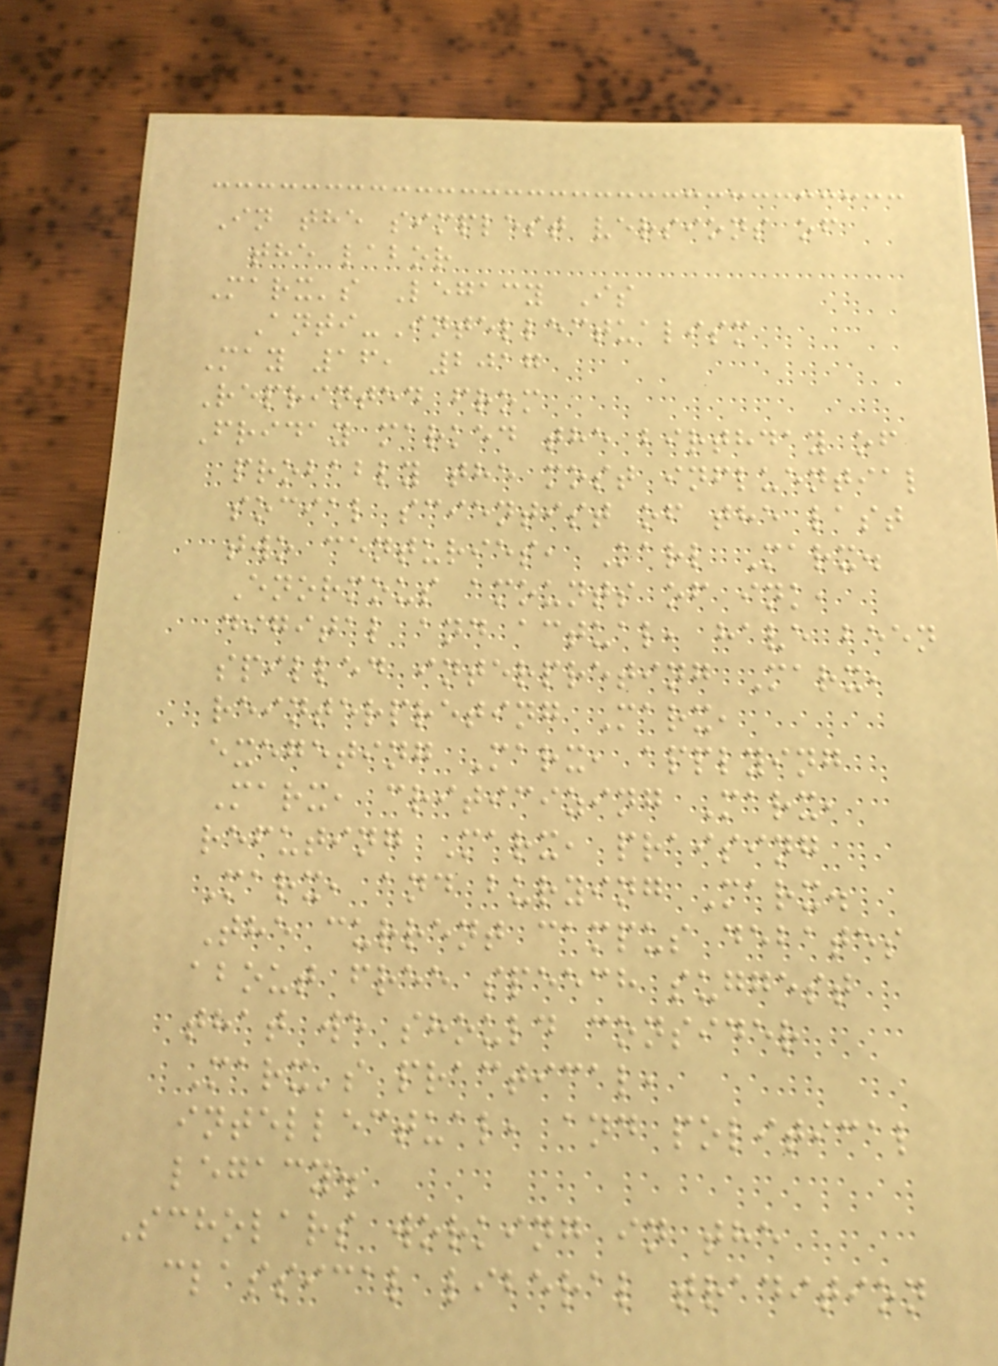In the simplest versions of
the labor
Marx's Legacy Is
Anti-Intellectualism
May 16, 2017
Reprinted from
Friday marked the birthday of
probably the most influential
social scientist of the last
two centuries, Karl Marx.
Enormous amounts of ink,
digital and actual, have been
spilled interpreting Marx,
reinterpreting Marx,
exegeting Marx, applying
Marx, criticizing Marx,
refuting Marx, praising
Marx, and burying Marx.
The current campus debates
about free speech suggest
that we should consider
Marx's practical,
intellectual, and political
legacy.
Scholars working in the
classical liberal tradition
